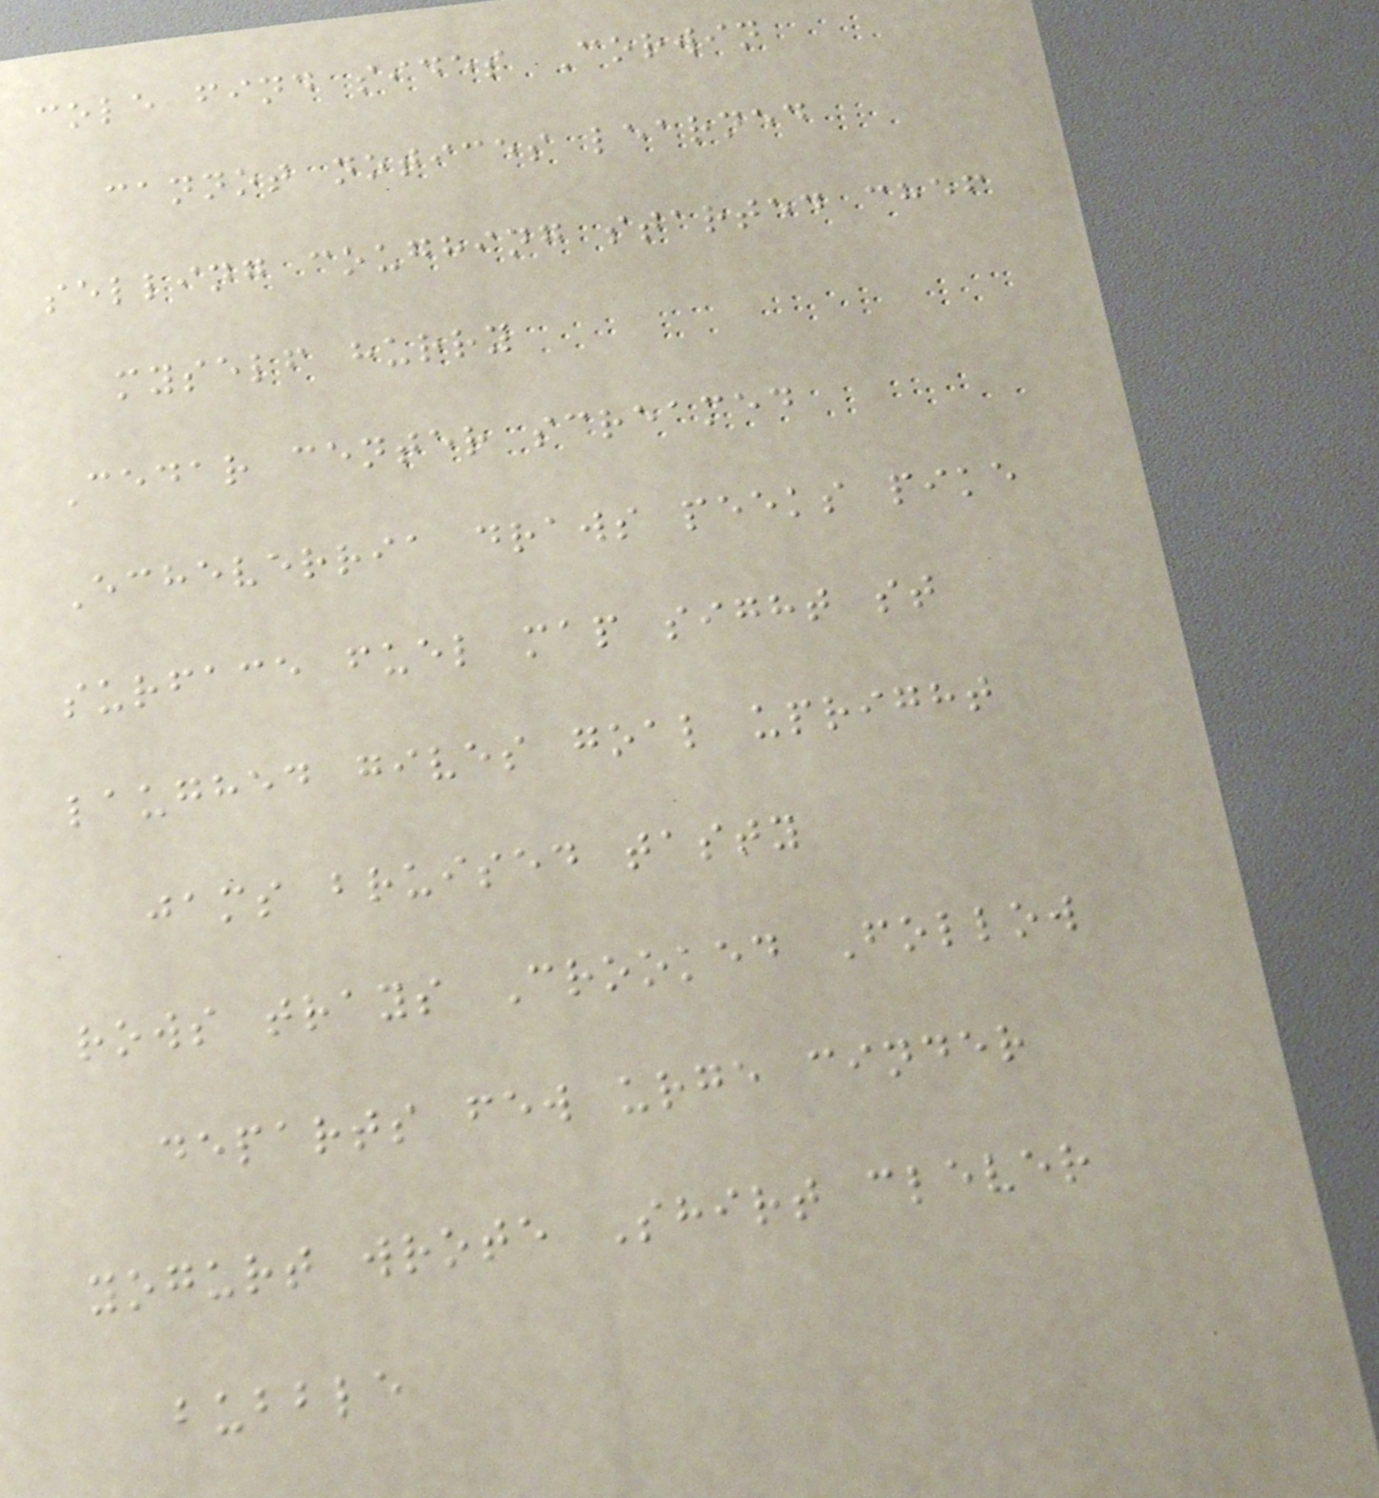cole find sides Corwin
cannot notices learned
selling coughing started chef
myself hurry
Cedar center screamed
Echeverria draws peeks pike
surface fuel map sight st
laughed gives goal upright
jams bruised tasty
rows trays Crooked Follow
departs few urge cinder
yogurt wrote Shirt clever
bubble
